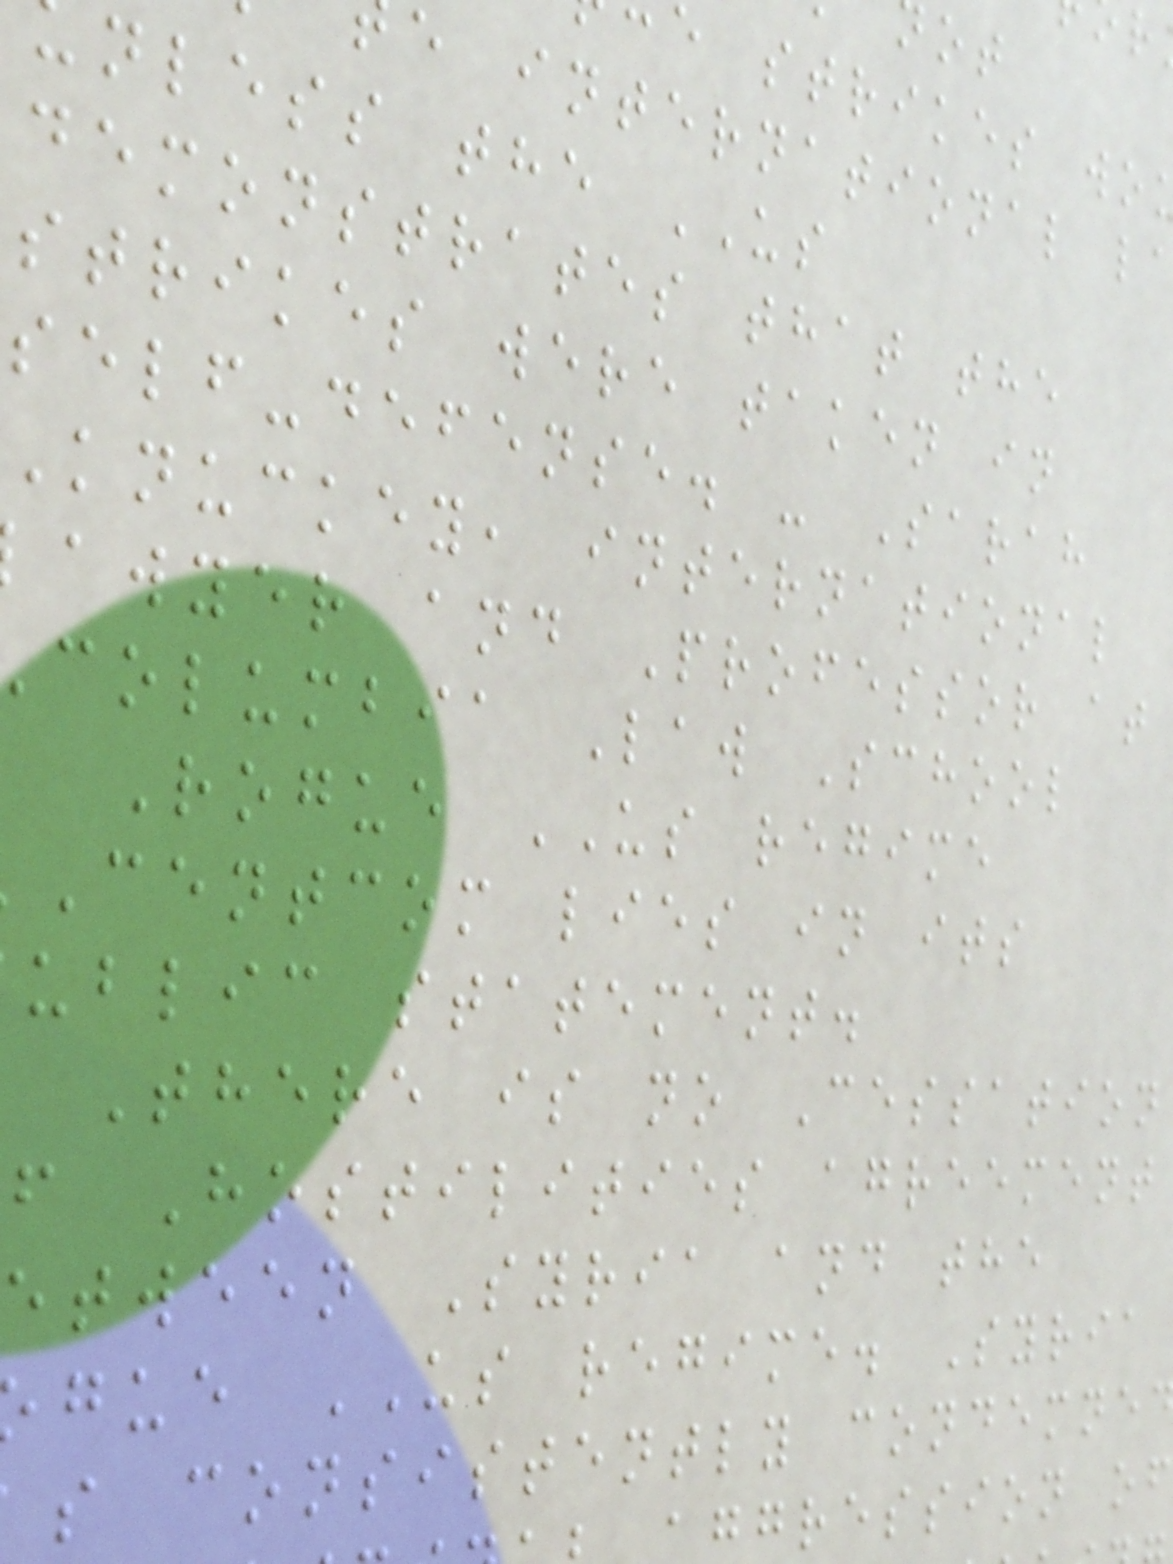e strikes wo
e international l
nless the US
demonstrates that the
strikes were taken in
self-defense. - Sarah
Knuckey, international
awyer and Professor at
columbia Law School
Rogue US regime
centcom lies in its
ublic statement.
There is no Cessation
f Hostilities agreement
etween Syria and the
gue US regime. Syria
s consistently condemne
ggression of
